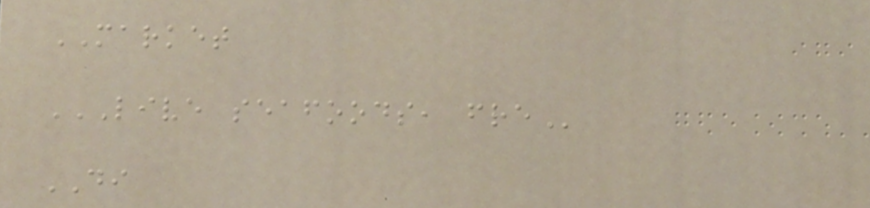MARKET
LIVE SEAFOODS, FRE
DI
